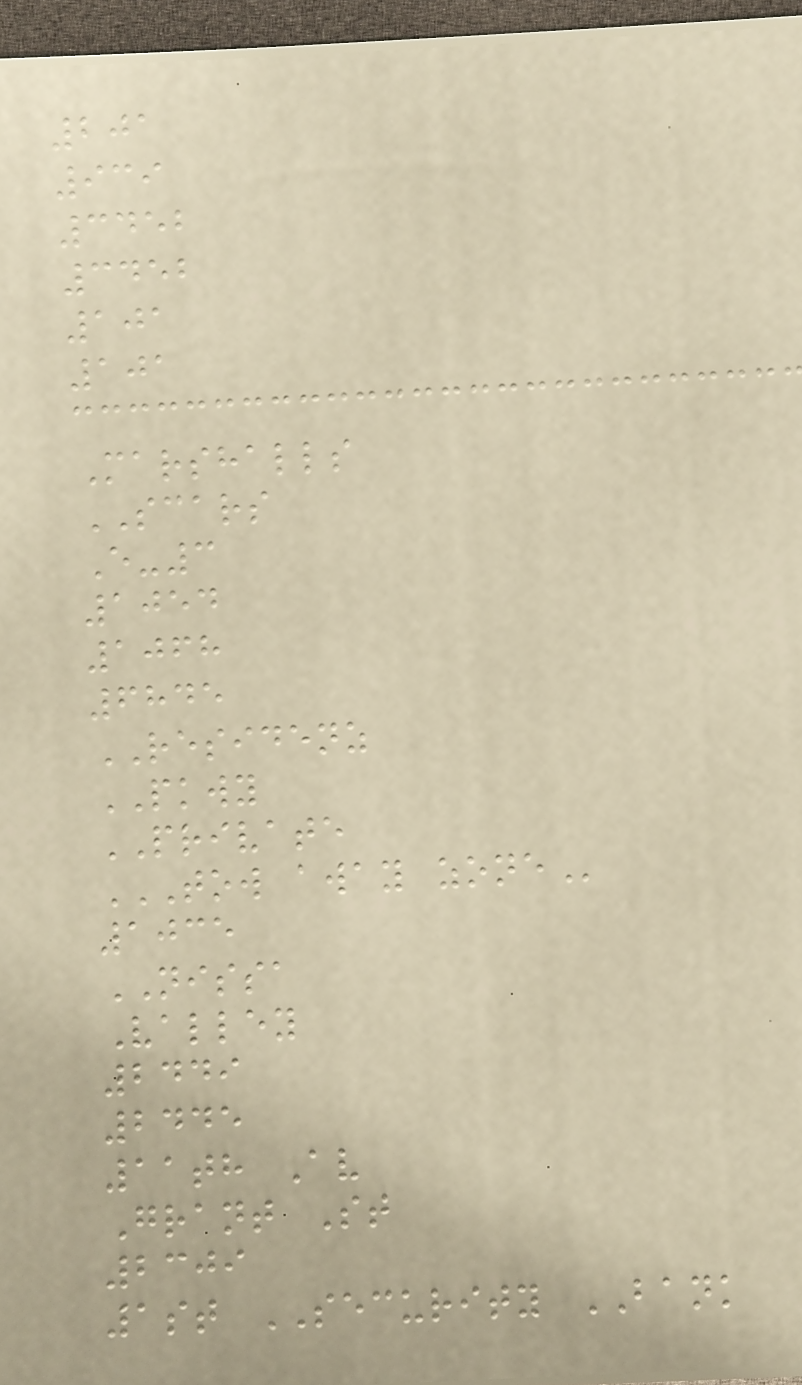201
939
3452
3452
101
101
Marshalls
SCARS
E-3
1054
1068
6845
RESIDENZ
PKWY
PRIVATE
TOW AWAY ZONE
1035
NISSA
Valley
2449
2445
11th Av
Grant St
2309
1st SECURITY BANK
